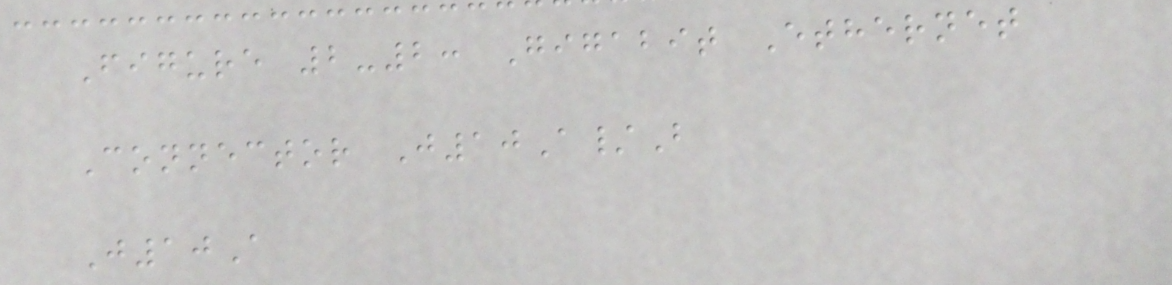Figure 2-2: Gigabit Ethernet
Connector J10A/B
J10A
